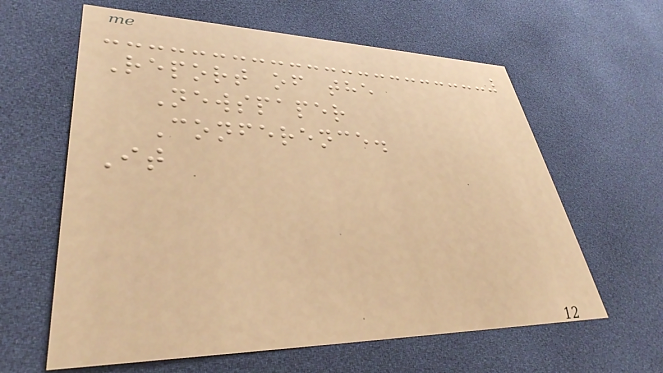Report of the
Newspaper
Conference.
It
